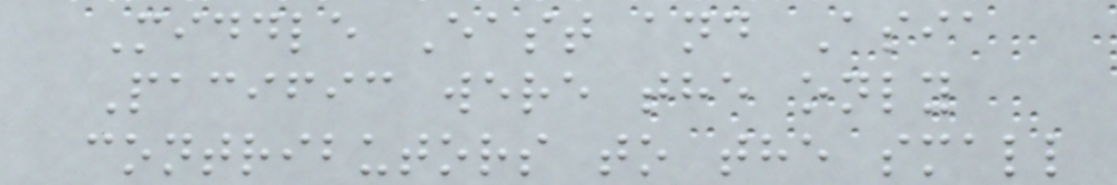Middle East and Asia
Pacific were the only
contributors to the small
